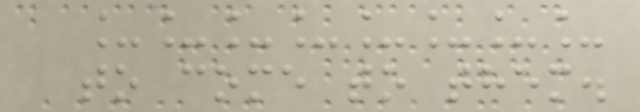________
to come to them.
